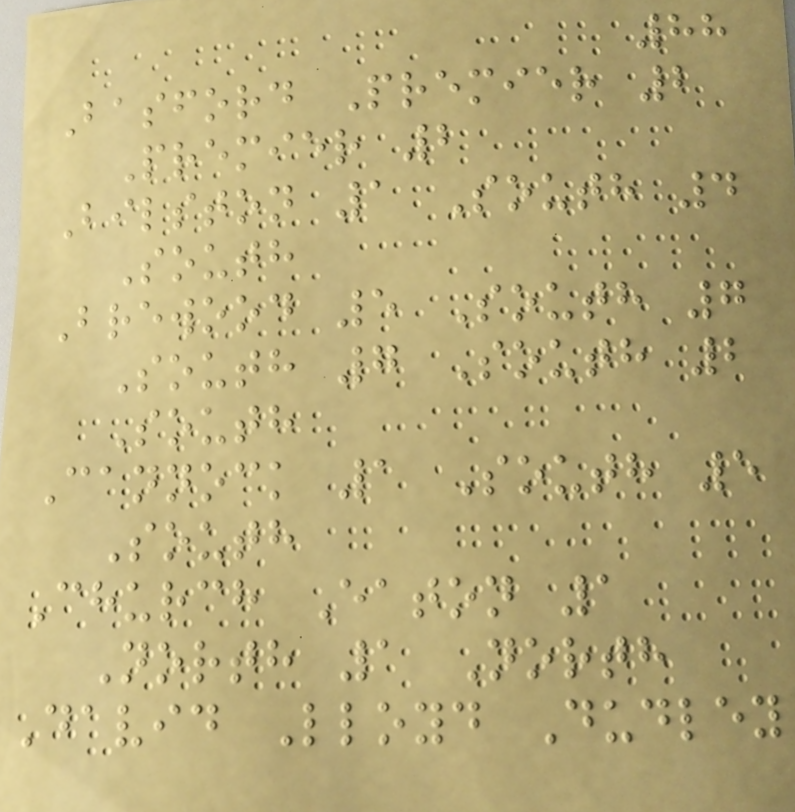88
Basford Premier 2
Premier 2
Bilston 1 South 4
South
Brewood 5 South 7
South 7 South 2
South
Cannock 1 South 5
South
Church Eaton 1
North 1 North
David Lloyd Dudley
